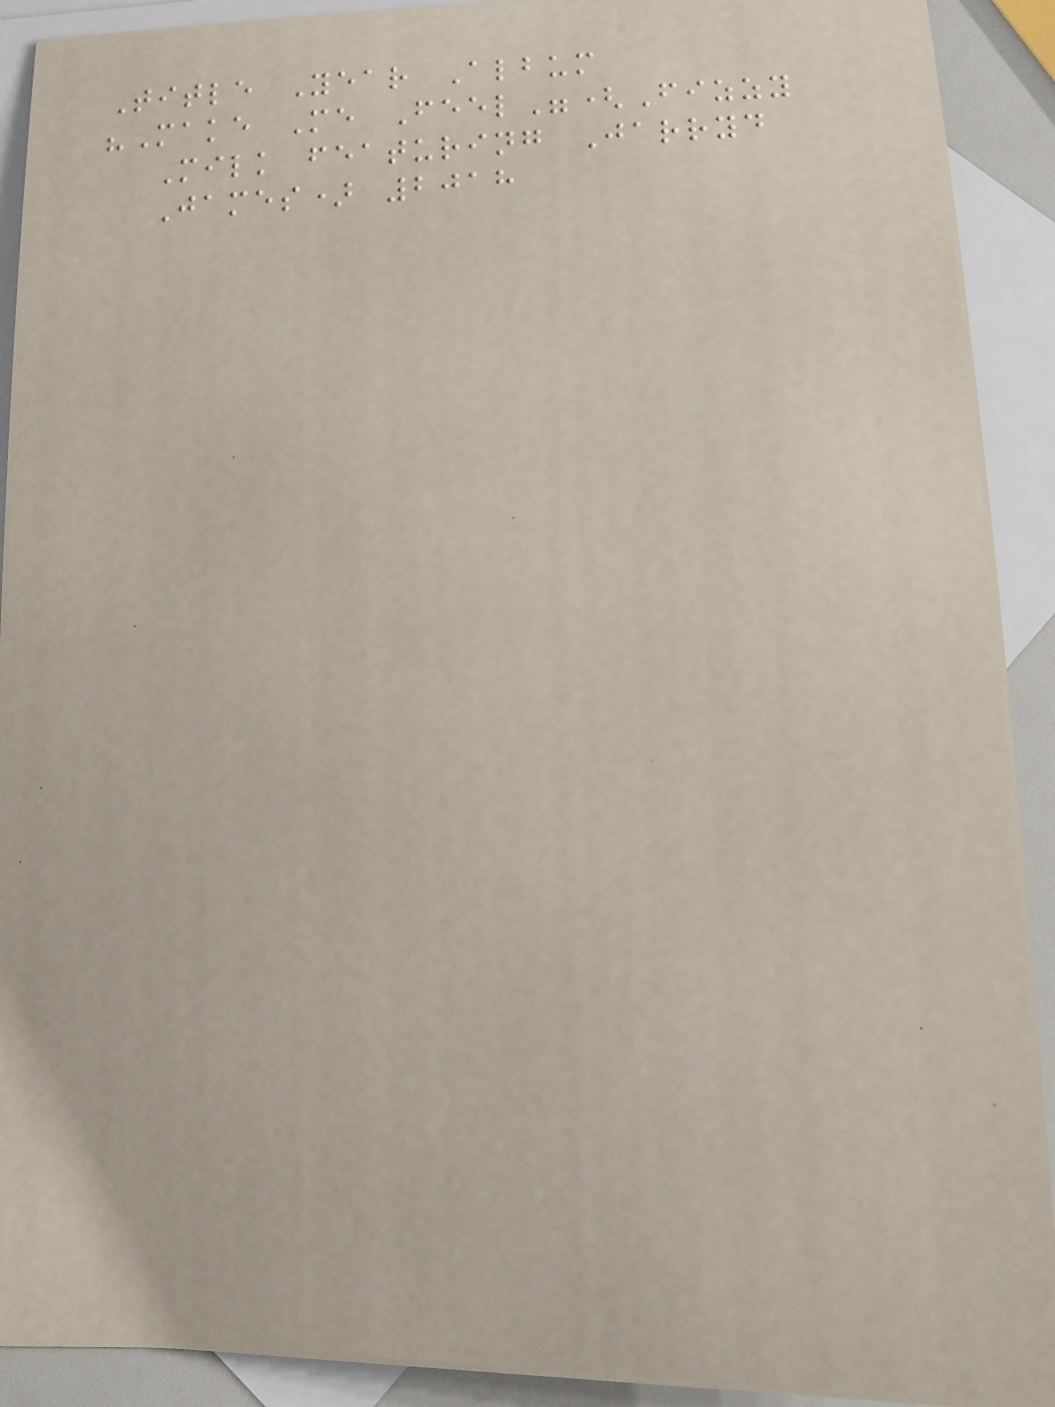Title Year Album
"Make Me Feel"(Fizzy
Milk featuring Jarryd
James) 2018
